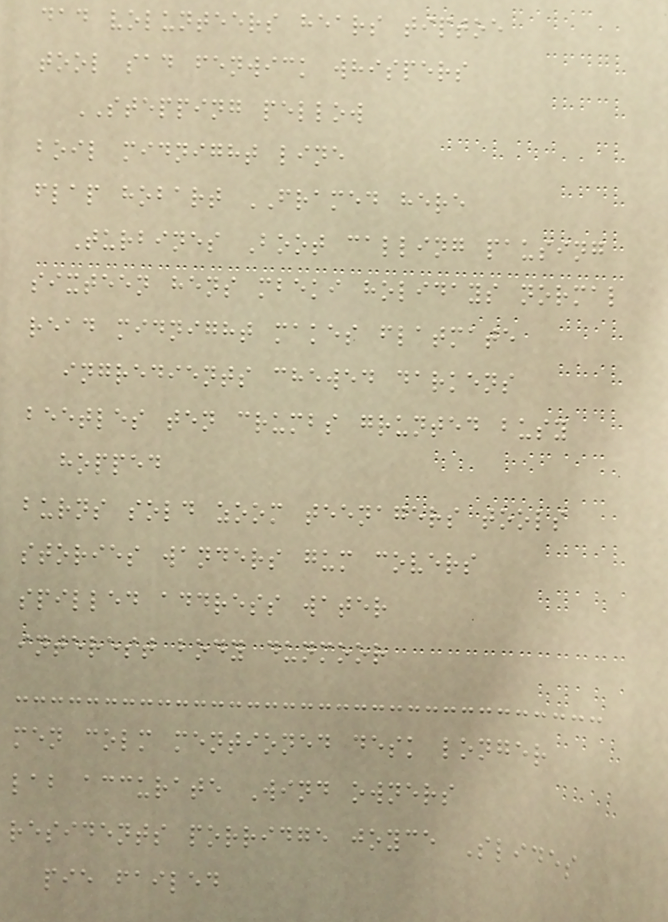dad volunteers hears tiptoe
tool sad fenwick whispers
STEPPING pellow
boil midnight line
flap hobart FRAMED here
Turbines Boot calling pausing
sixteen hens mbeki holidays normal
read midnight makes flatmate
ingredients chewed darkens
beetles ten crumbs grunted busy
hopped
burns sold zoom teenagers tools
stories wanders gum covers
spilled address water
interest body dunmoor
men colm mentioned desk longer
lab accurate Wind owners
residents porridge joyce Slides
pie failed
